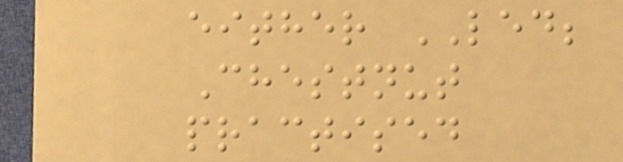either LED;
Chestnut
practised
